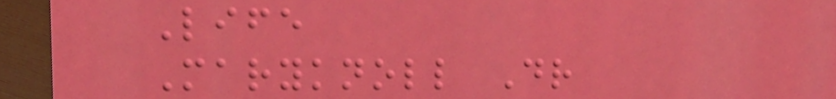Life
Maryknoll Dr
